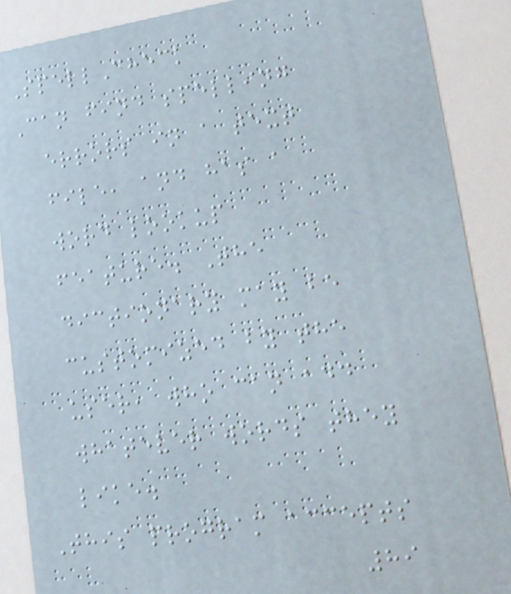SpellCheck
Can find spelling
errors in a text
file, and has a
word lookup
feature. The
dictionary may be
customized by the
user, who can add
whatever words they
like.
This program accepts
89
